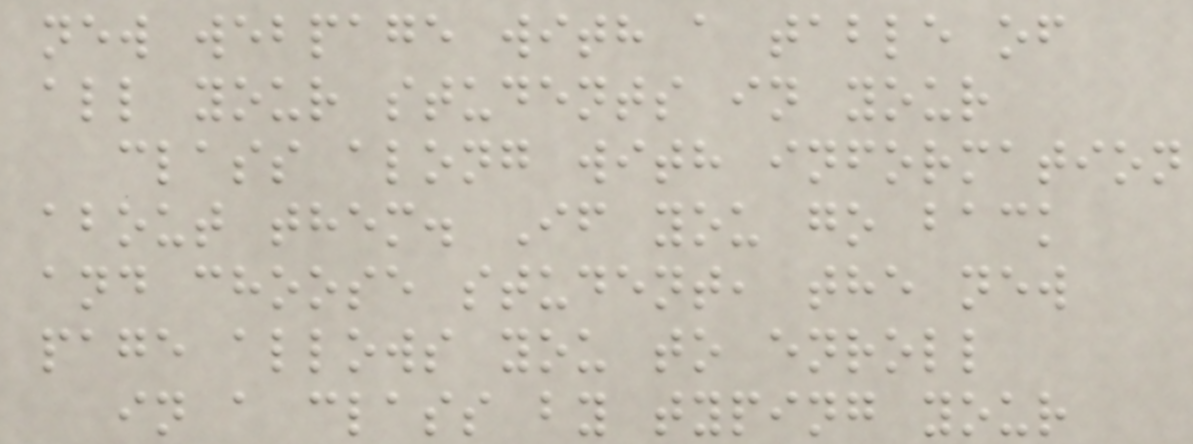new webpage with a table of
all your students in your
class along with information
about them. If you go back
and choose student, the new
page allows you to enroll
in a class by typing your
